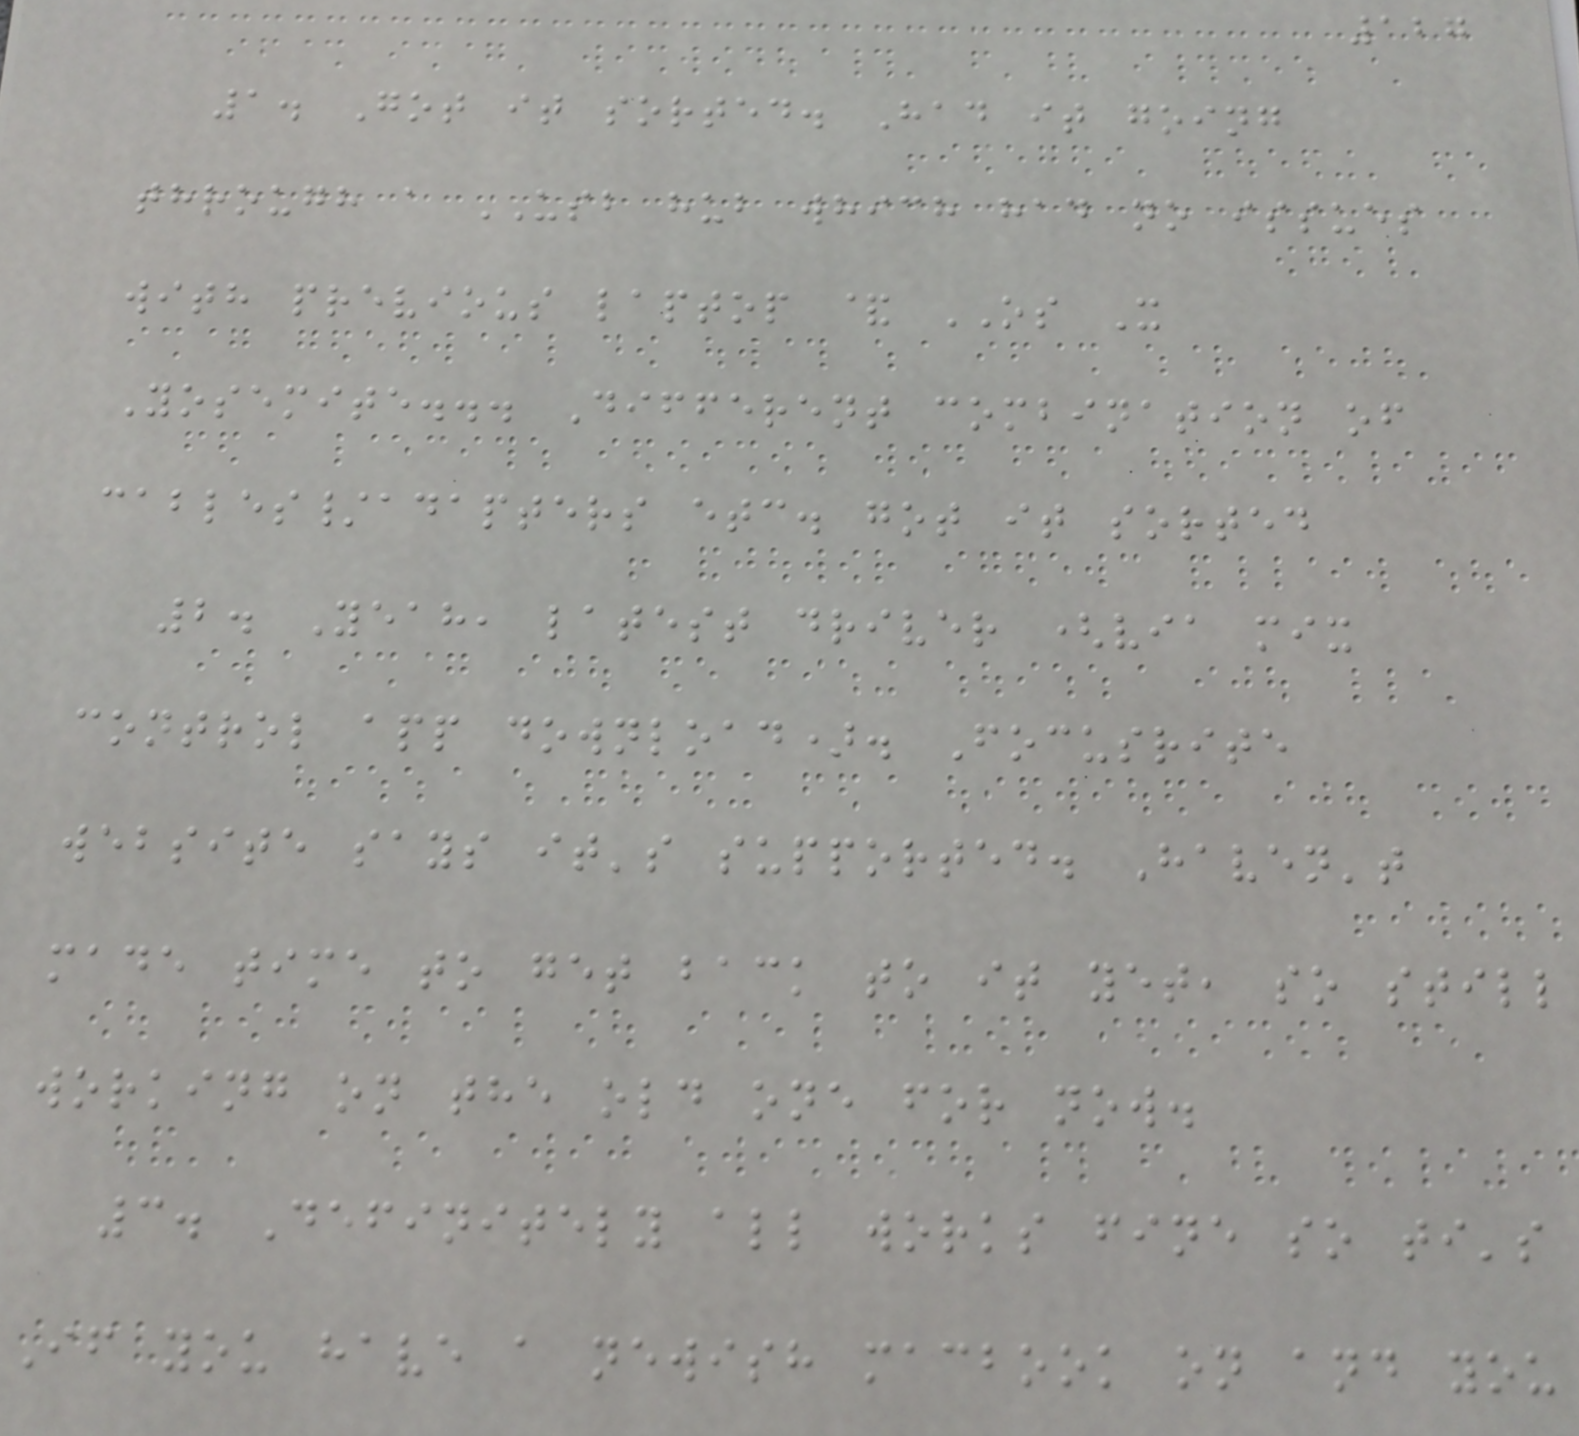127
1. Got it sorted. Had it going
through a USB hub which had no issues
with previous laptop & OS X
Yosemite... Different combination of
cables/adapters etc. got it sorted
2. Yeah, latest driver (via mix
control app download). Focusrite
website says it's supported. Haven't
made time to get back to it yet, so still
working on the old one for now.
3. Definitely all works fine so ti's
If you have a newish macbook on and you
